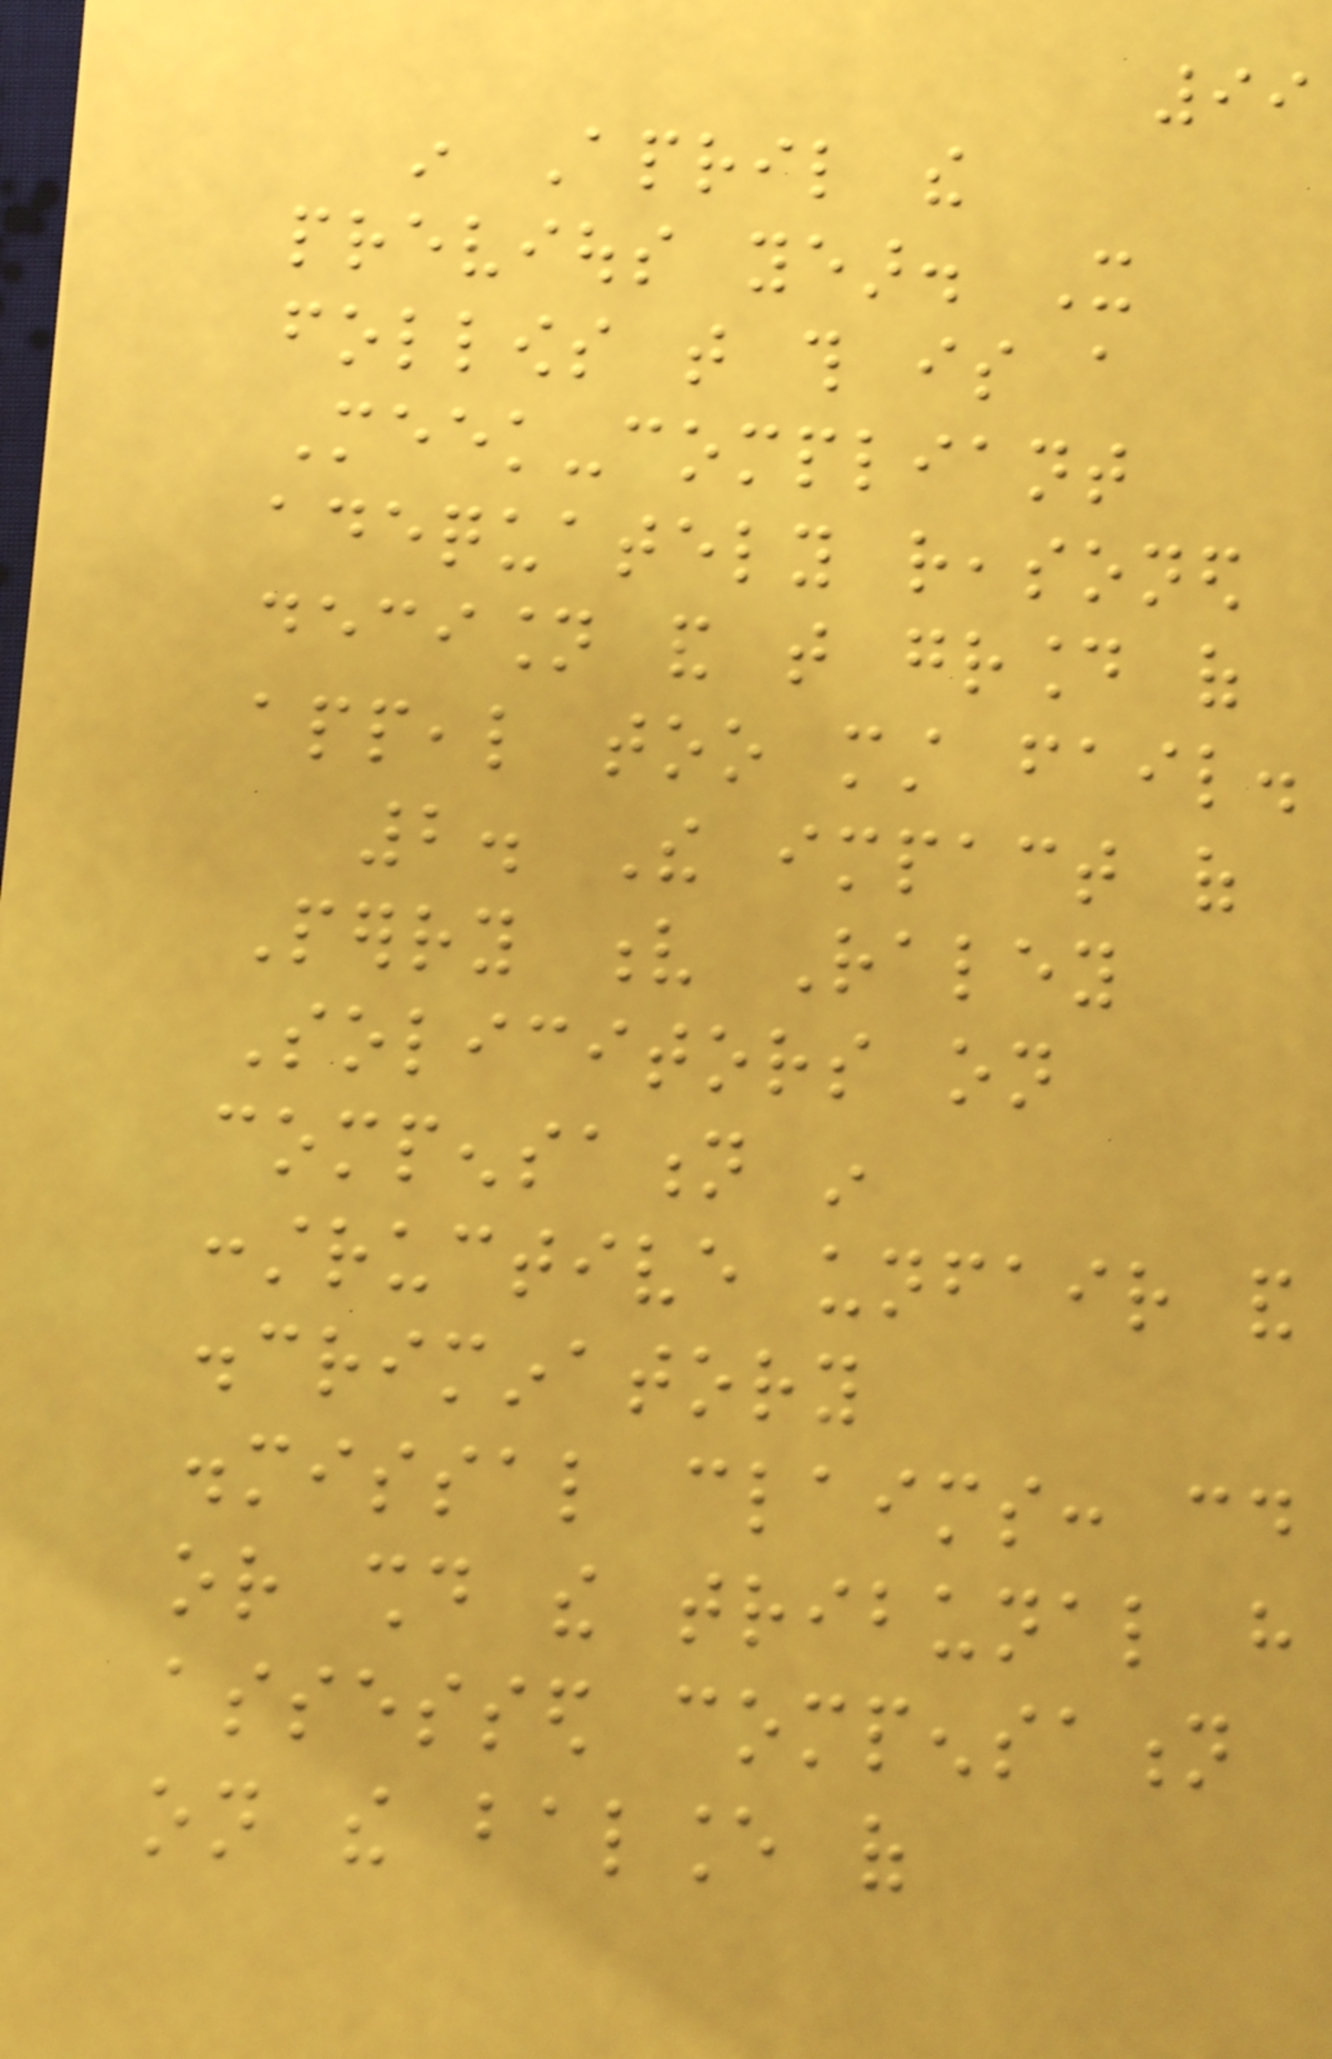99
in April the
previous year. It
follows that this is a
Meek-compliant
adequately reasoned
decision and that ground of
appeal too must fail.
2. The impact of
Perry v Raley
Solicitors on
compensation in
constructive unfair and
discriminatory
dismissal claims: could
or should the tribunal have
assessed compensation
on the balance of
